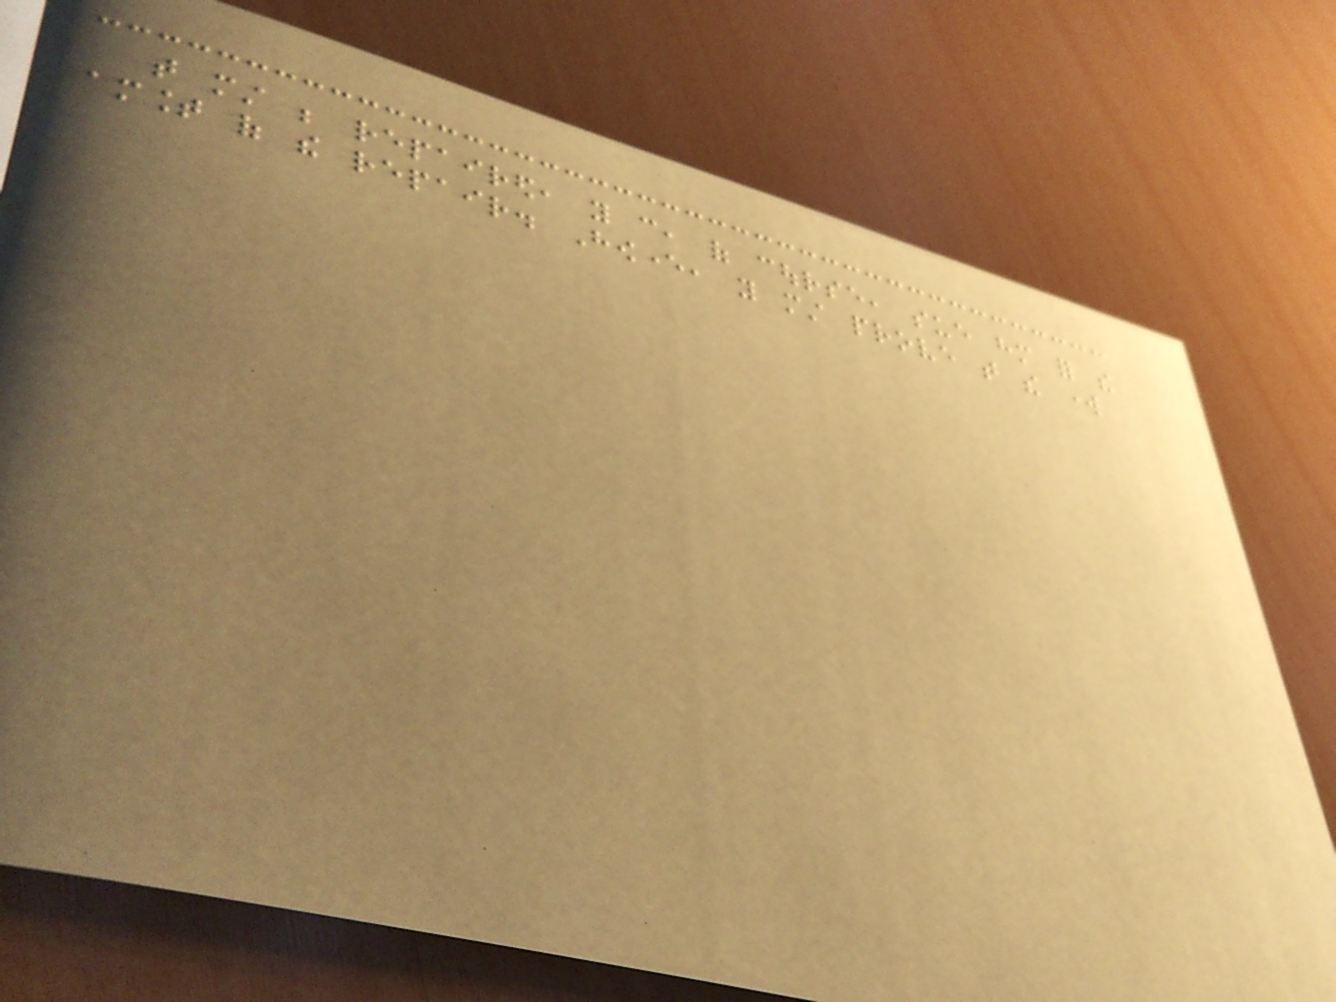that must be repaired, you can, of course, sue him for the
amount of the repair. However, you must prove that the work
